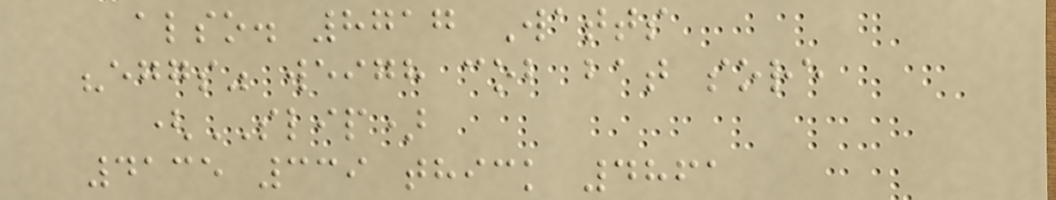also. 8717 Watts
"eggs" weigh cob bat sore
(SLIP)
4135 339 thick 4861
